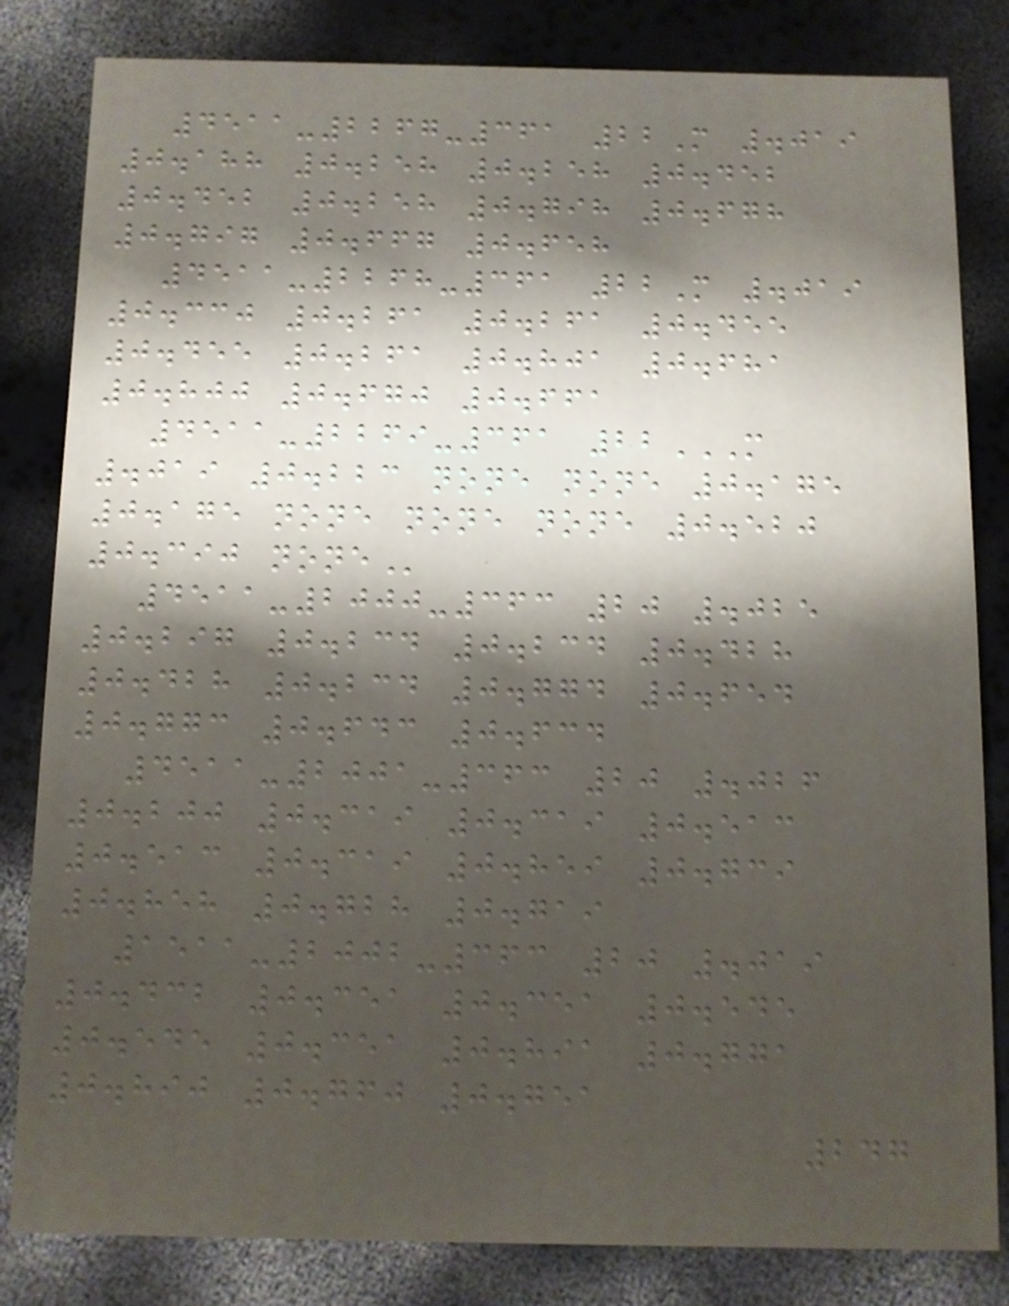4511-2267-361 22M .019
0.188 0.258 0.258 0.452
0.452 0.258 0.798 0.678
0.797 0.667 0.658
4511-2268-361 22M .019
0.330 0.261 0.261 0.455
0.455 0.261 0.801 0.681
0.800 0.670 0.661
4511-2269-361 22M
.019 0.223 NONE NONE 0.175
0.175 NONE NONE NONE 0.520
0.390 NONE
4511-2000-363 20 .025
0.297 0.234 0.234 0.428
0.428 0.234 0.774 0.654
0.773 0.643 0.634
4511-2001-363 20 .026
0.200 0.319 0.319 0.513
0.513 0.319 0.859 0.739
0.858 0.728 0.719
1511-2002-363 20 .019
0.432 0.351 0.351 0.545
0.545 0.351 0.891 0.771
0.890 0.760 0.751
247
